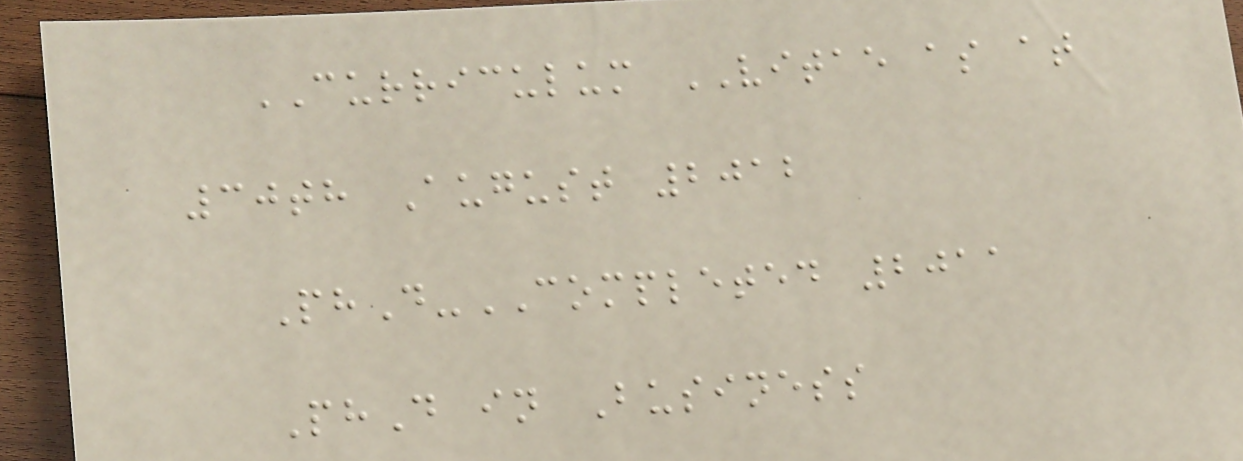CURRICULUM VITAE as at
30th August 2012
PhD-COMPLETED 2011
PhD in Business
